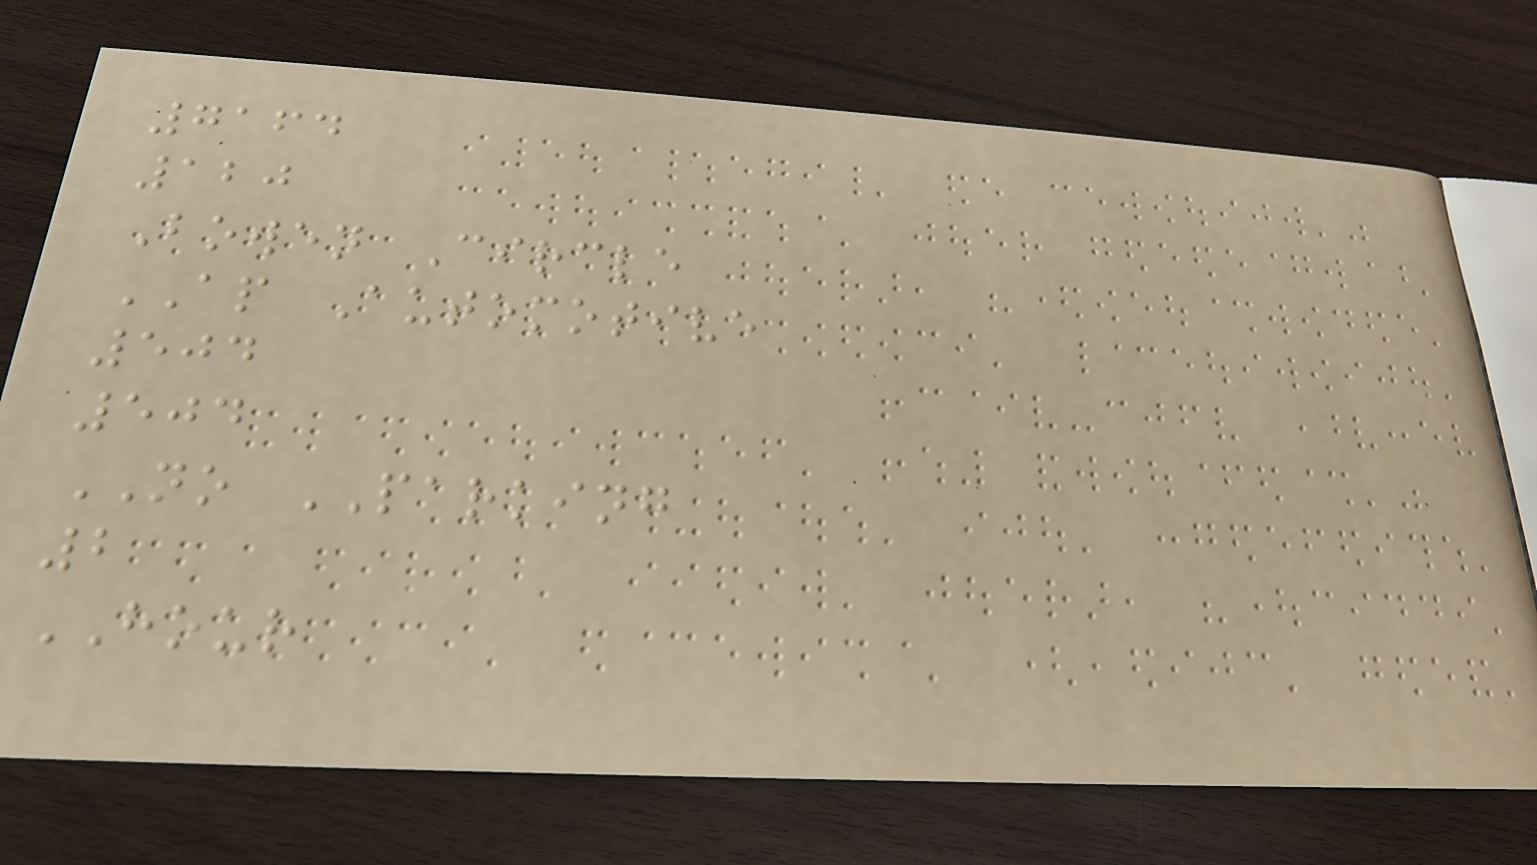7164
120
Bowen Circle
AP Automotive
504
504
NO PARKING
2
HOUR
